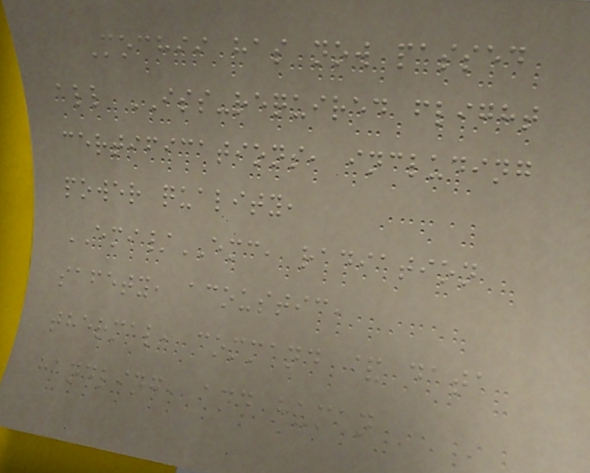Mochii has now passed
all ISS-required flight
certifications, including
power quality,
EMI/EMC, radiation
safety, acoustic,
thermal, command & data
handling, and human
